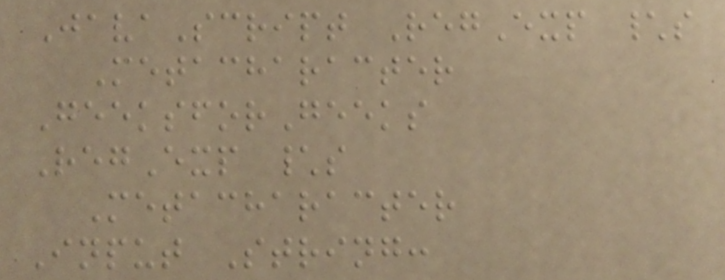JavaScript RegExp \s
Metacharacter
GeeksforGeeks
RegExp \s
Metacharacter
Input String:
